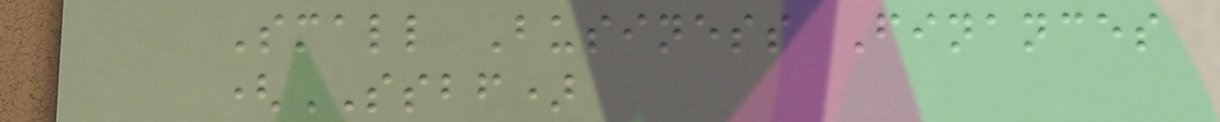Small Business Finances
(SSBF)
